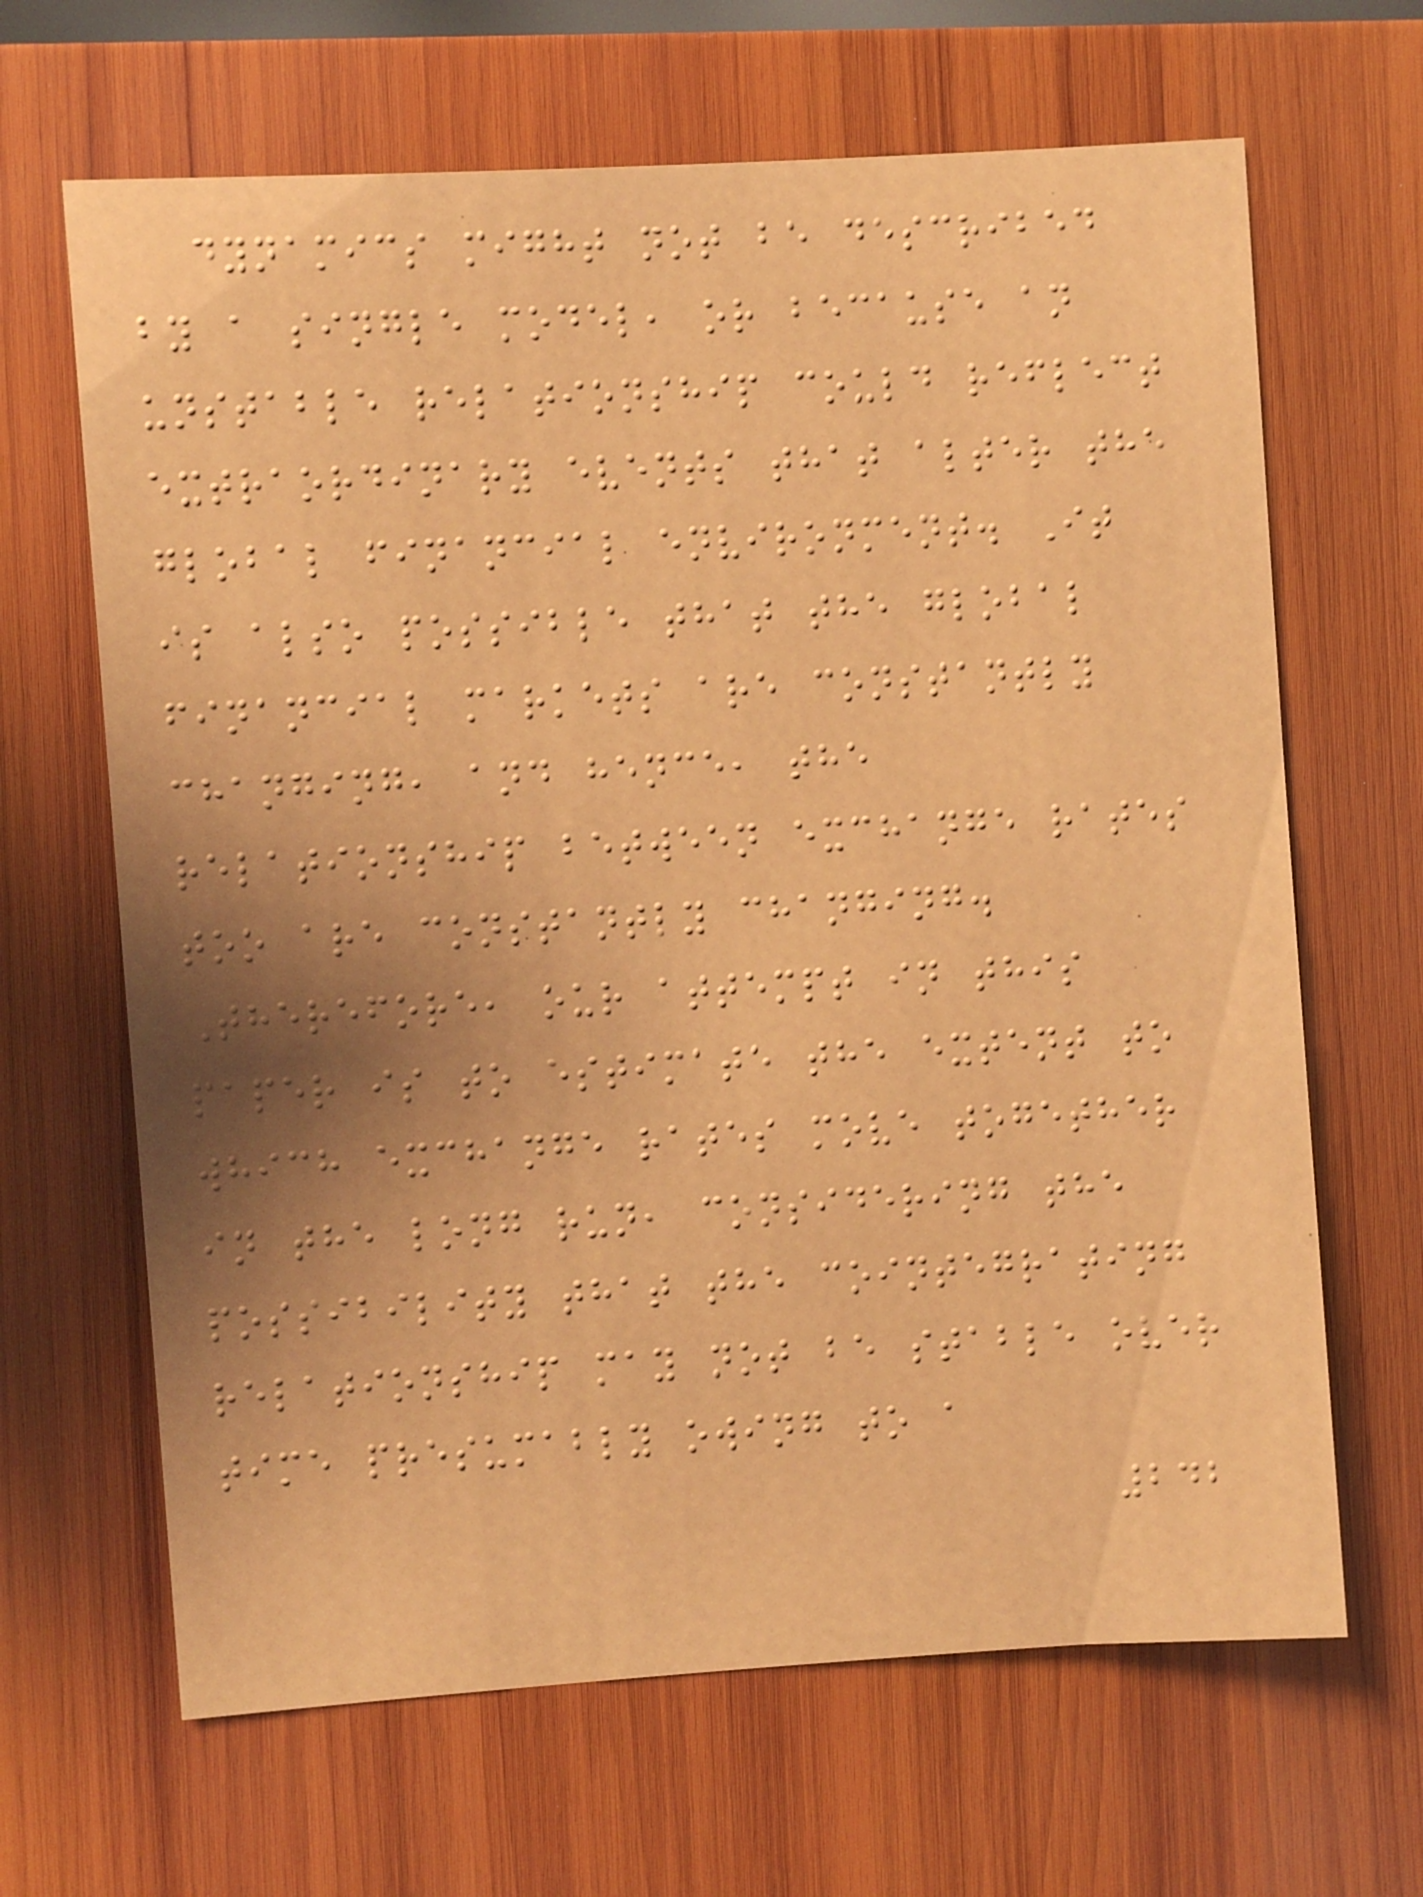dynamics might not be described
by a single model, or because an
unstable relationship could reflect
extraordinary events that alter the
global financial environment. It
is also possible that the global
financial markets are constantly
changing, and hence, the
relationship between exchange rates
too are constantly changing.
Therefore, our attempt in this
paper is to estimate the extent to
which exchange rates move together
in the long run, considering the
possibility that the cointegrating
relationship may not be stable over
time presumably owing to a
242
